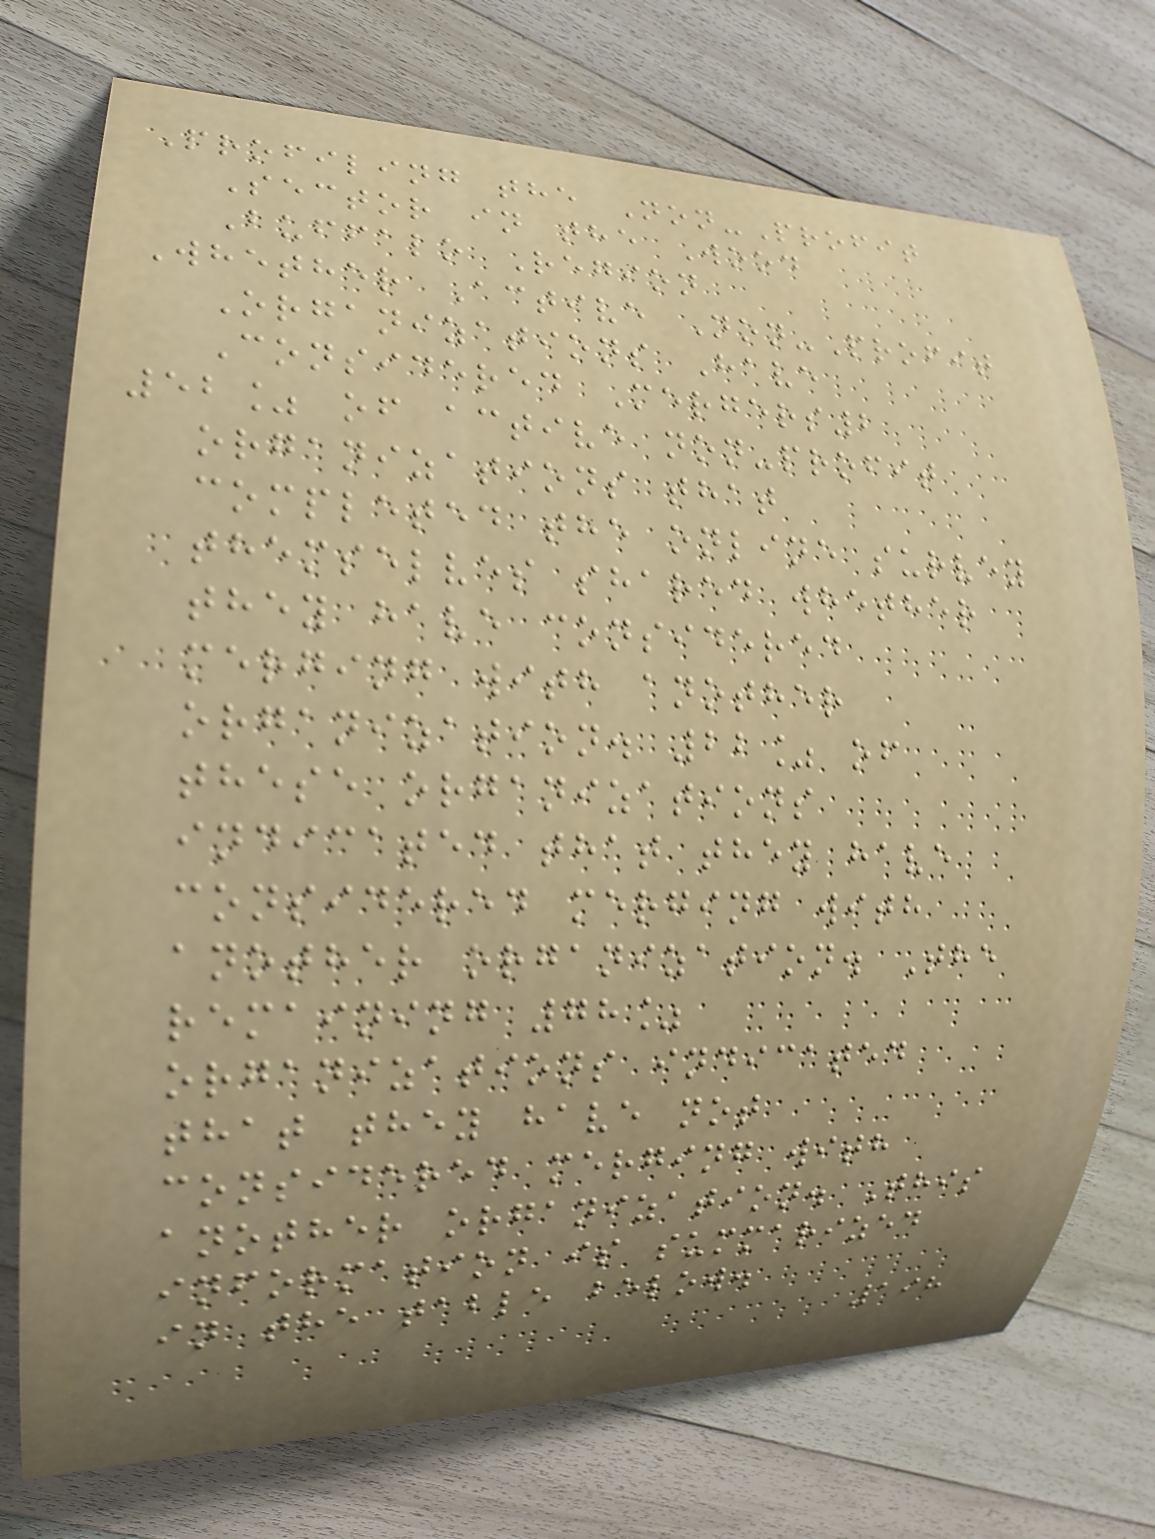Profiling the Non-Profit
Sector in the Wood
Buffalo Region
Whether Active Non-Profit
Organizations Have
Considered Mergers2
52% of active non-profit
organizations that
completed the online survey
themselves shared whether
they have considered
merging with another
organization. 22% of
these organizations
indicated that they have
considered merging with
another organization. The
remaining 78%
organizations indicated
that they have not
considered merging with
another organization. This
information is summarized
in the table below.
198
